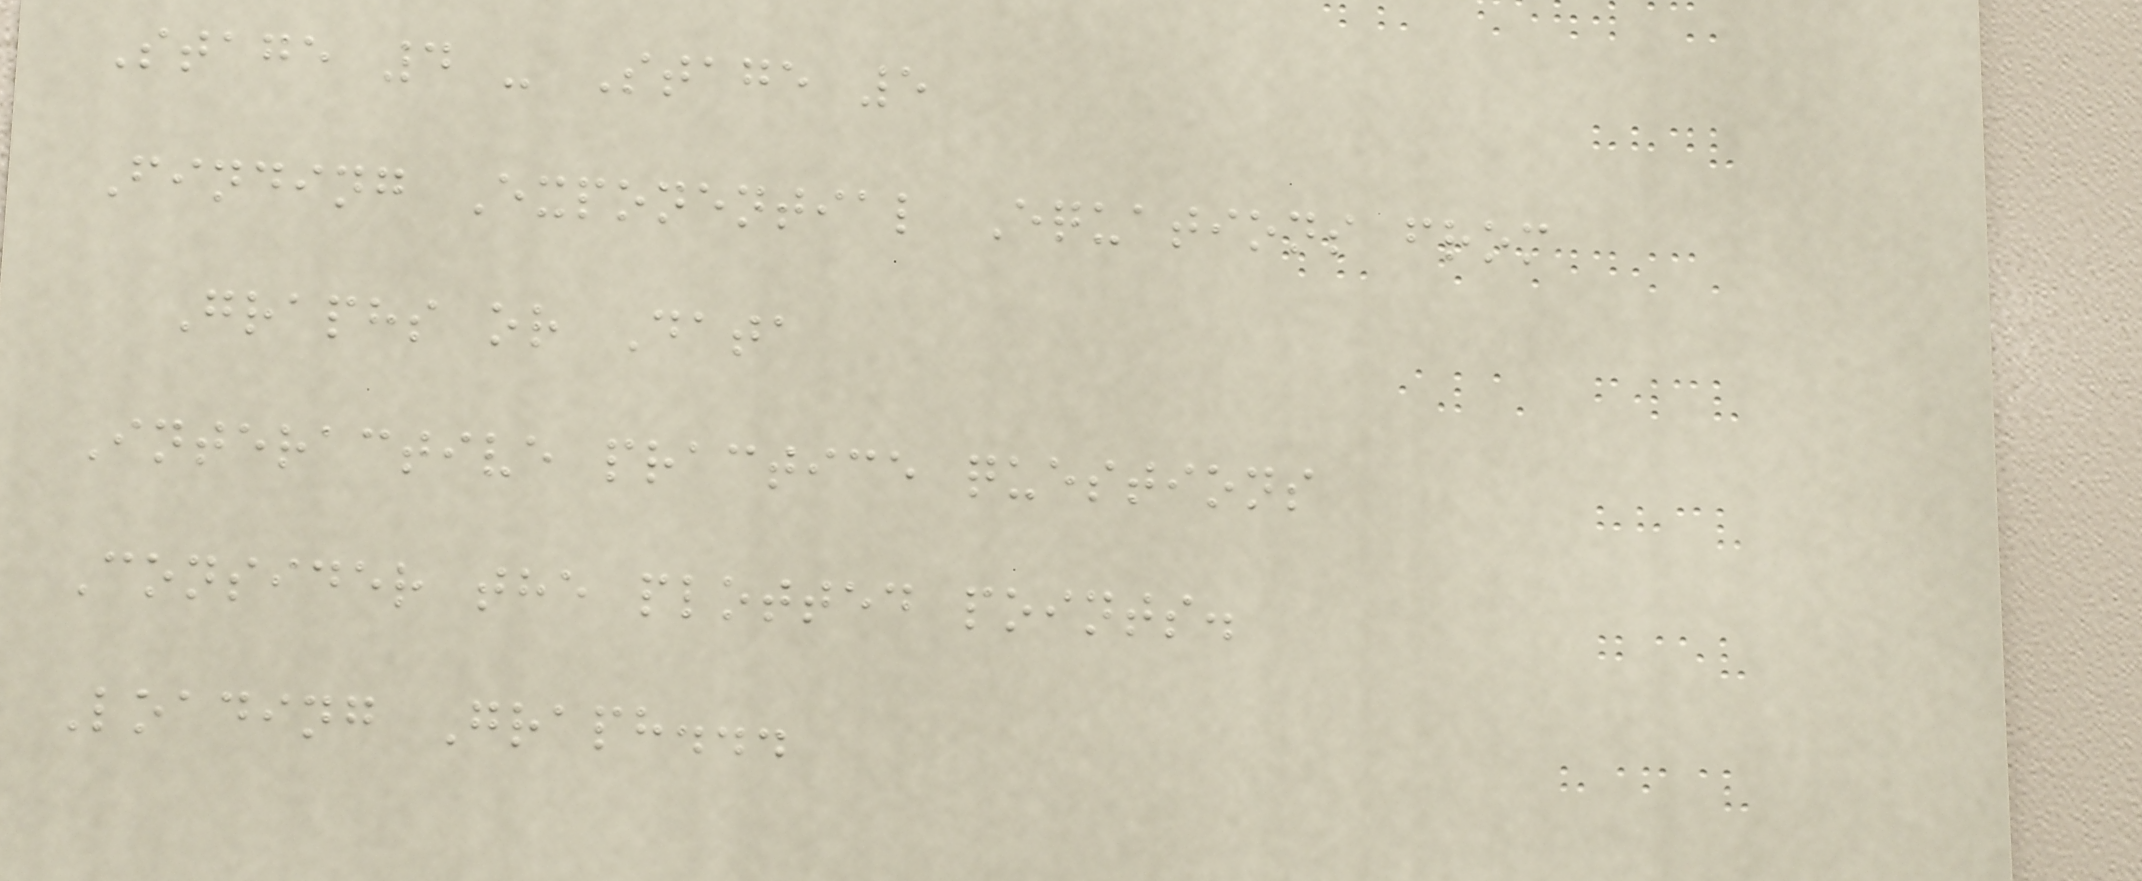Stage 4 - Stage 5
Finding Exponential Equations from
Graphs or Data
Interactive practice questions
Consider the plotted points.
Loading Graph...
